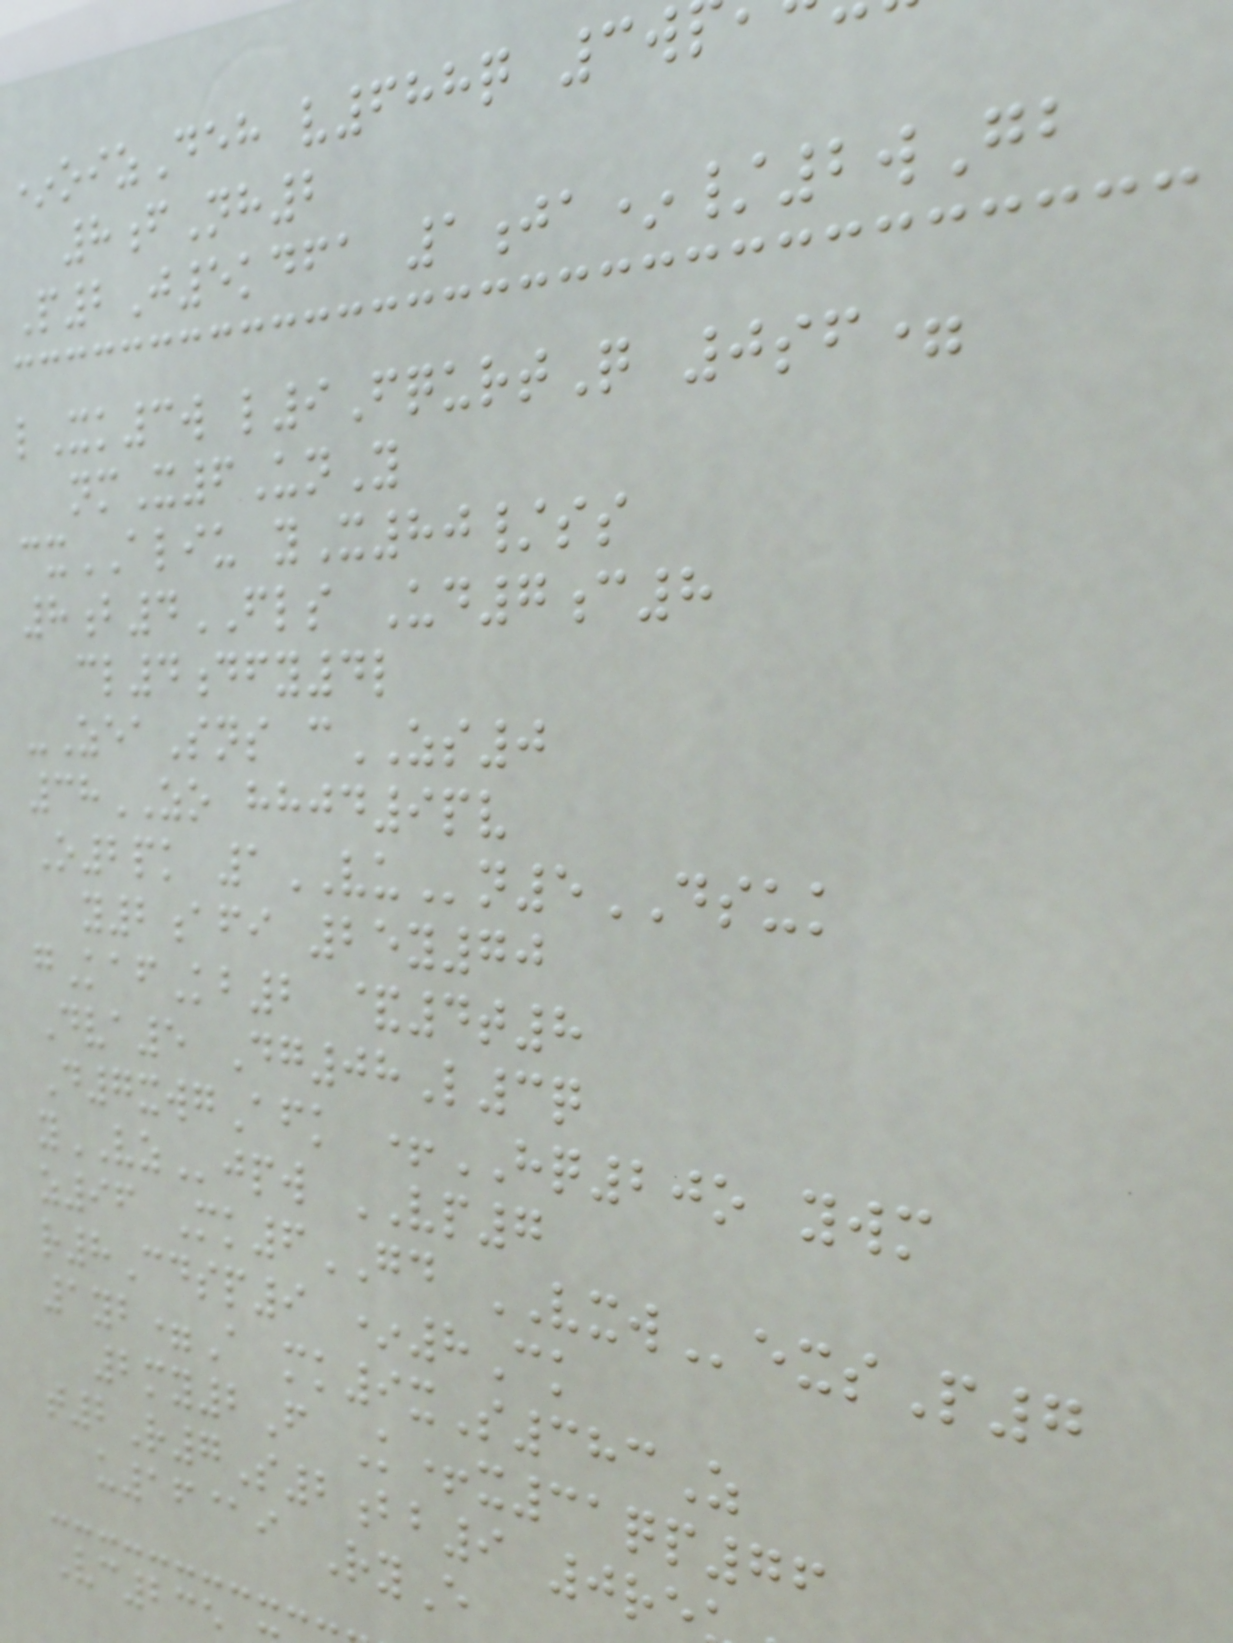*oizDeh v688q 3w
8fNh2
P2J5kdfa 1ja*/2wGb
lXk3w l9FqurtQ 0sf=
nmX6UnY
cxALIU yX80/ss
8b4FLS Ud7c8
cl4dfy4l
-ZeaSns cZS0
38ZO hhjd9pv
O2pk 1VUn5DSUK
y2afi 25y70
gKafKb2 &4t8
Dva5 Dg08L3q
D7xwgAfk +HQ20o ywm
yVZjpw VP7
z96 Mk6GD VXWexsP7
r8Cdsp9 *8Ck
1yb=A mk9xS383Z
2my2F K+x31qp76
t2R7S2bb9 0re
u16@i RyE
